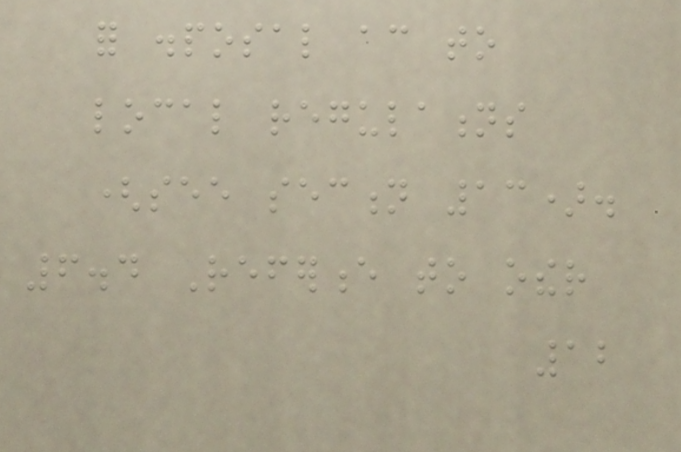for disposal according to
local regulations
(see section 13).
6.4 Reference to other
12
